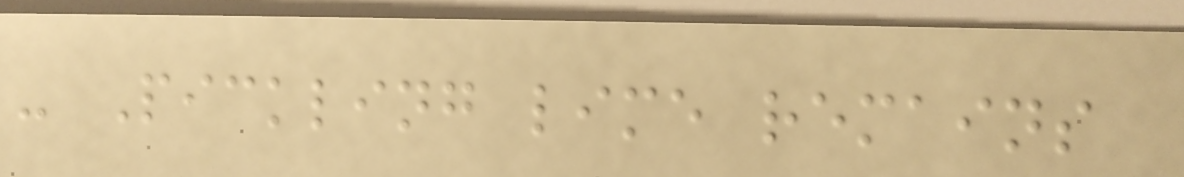- Pickling lime remains
